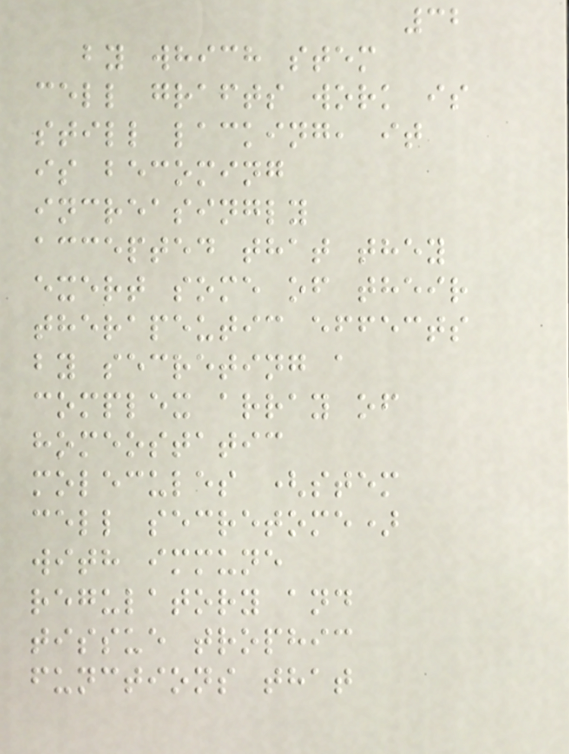32
by which stem
cell grafts work is
still lacking, it
is becoming
increasingly
accepted that they
exert some of their
therapeutic effects
by secreting a
complex array of
homeostatic
molecules (stem
cell secretome)
with immune
regulatory and
tissue trophic
functions that
